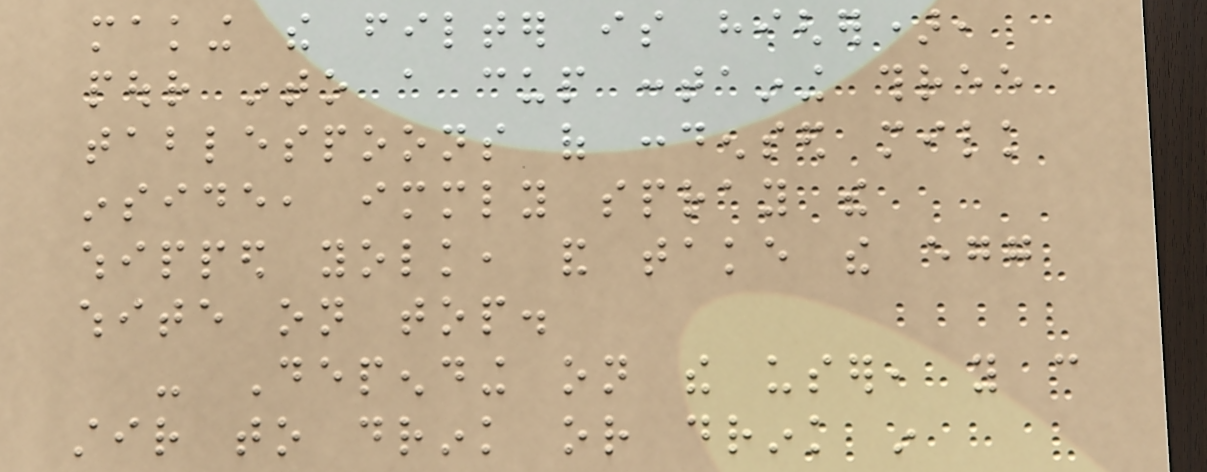making the filter is higher),
pour into a cup containing three
tablespoons of condensed milk
inside, immediately spray the
whipped yolk, and take the egg
white on top.
- Depending on the user, you can
stir to drink or drink in
